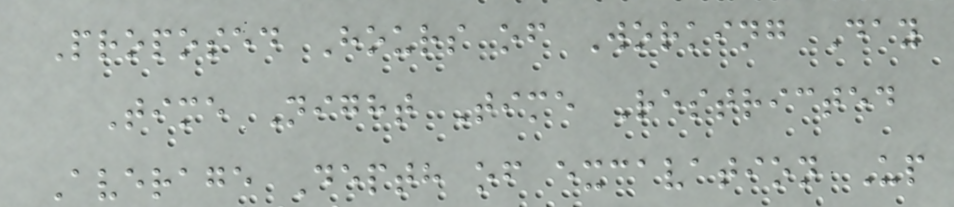Proposed Hours of Working Day
Time Night Time Restricted
Average Depth of excavation Up
